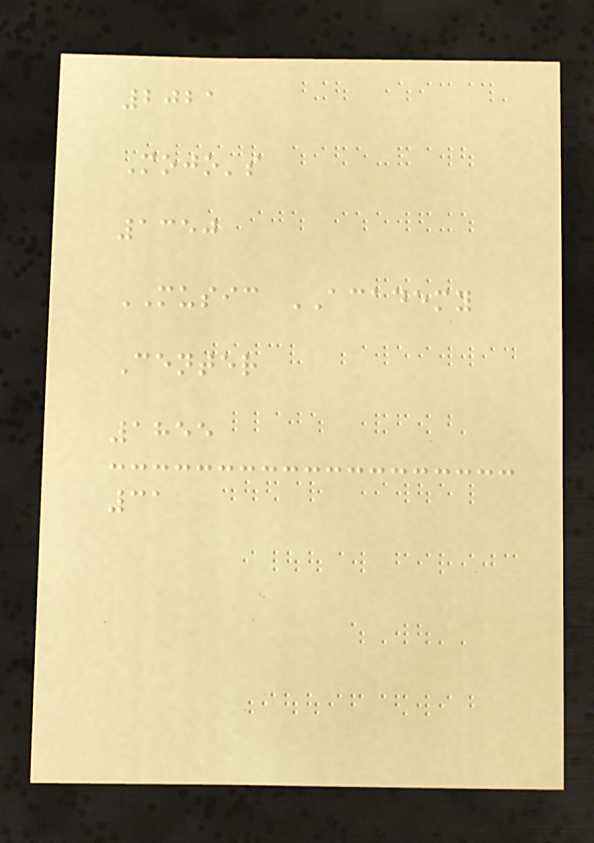2021
Mojo's
1350
MUSIC ACADEMY
Center
1855
31
